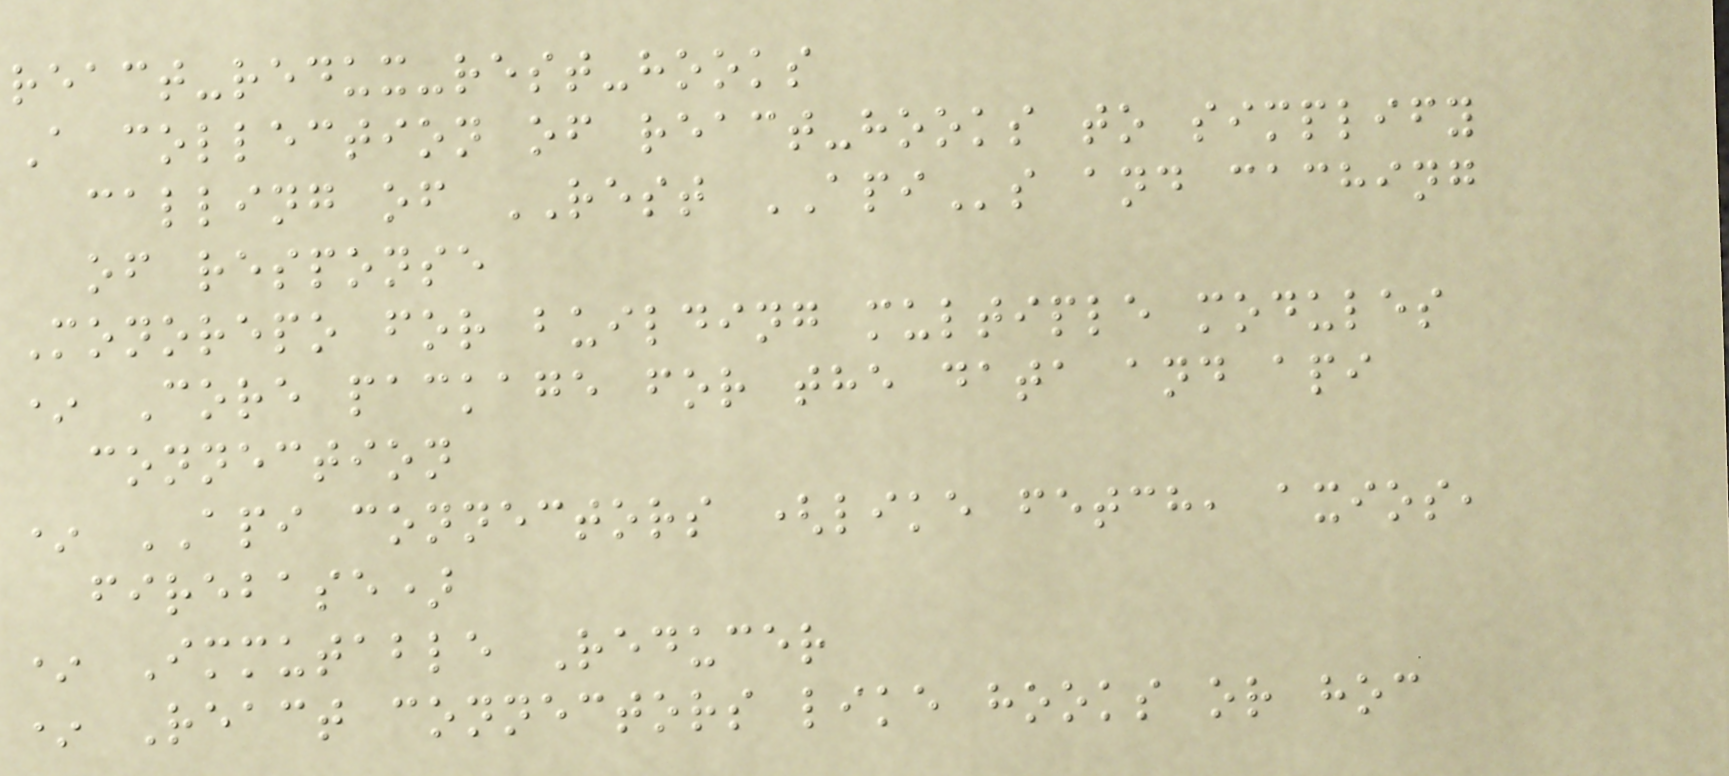react-redux-rest-hooks
A collection of react-hooks to simplify
calling of REST APIs and caching
of response
Monorepo for building multiple modules
* Core package for the data and api
connection
* API connectors (like fetch, axios,
firebase)
* Immutable Reducer
* React connectors like hooks or hoc
